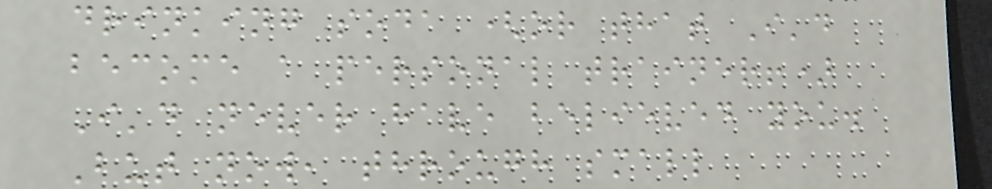drinking soda (or that I'd
become a personal trainer!)
I'd never have believed you.
But now, through small
